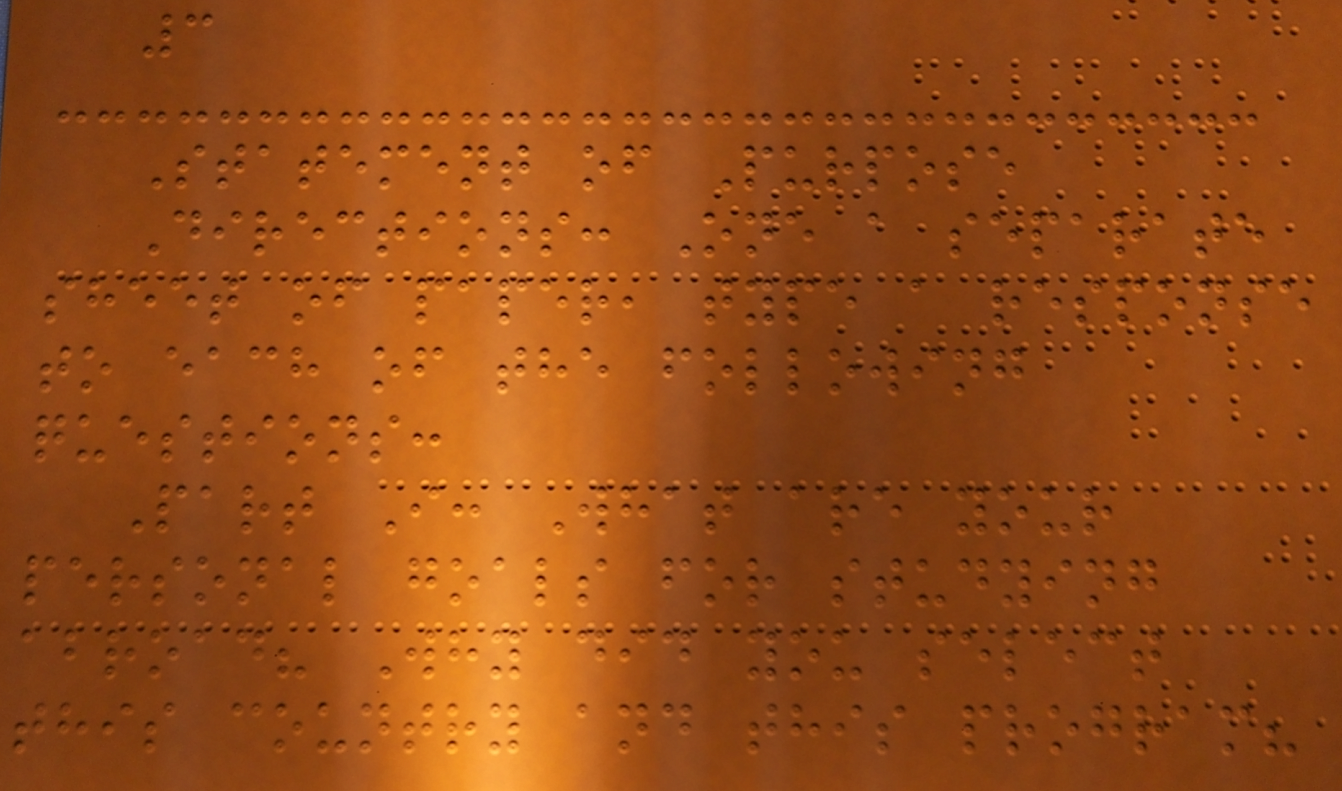3
Statement of Purpose
Directions: One a separate
sheet of paper, type a response
to each of the following
questions:
Part I: What are your
personal goals for studying
abroad? Why did you select
this country and this program?
